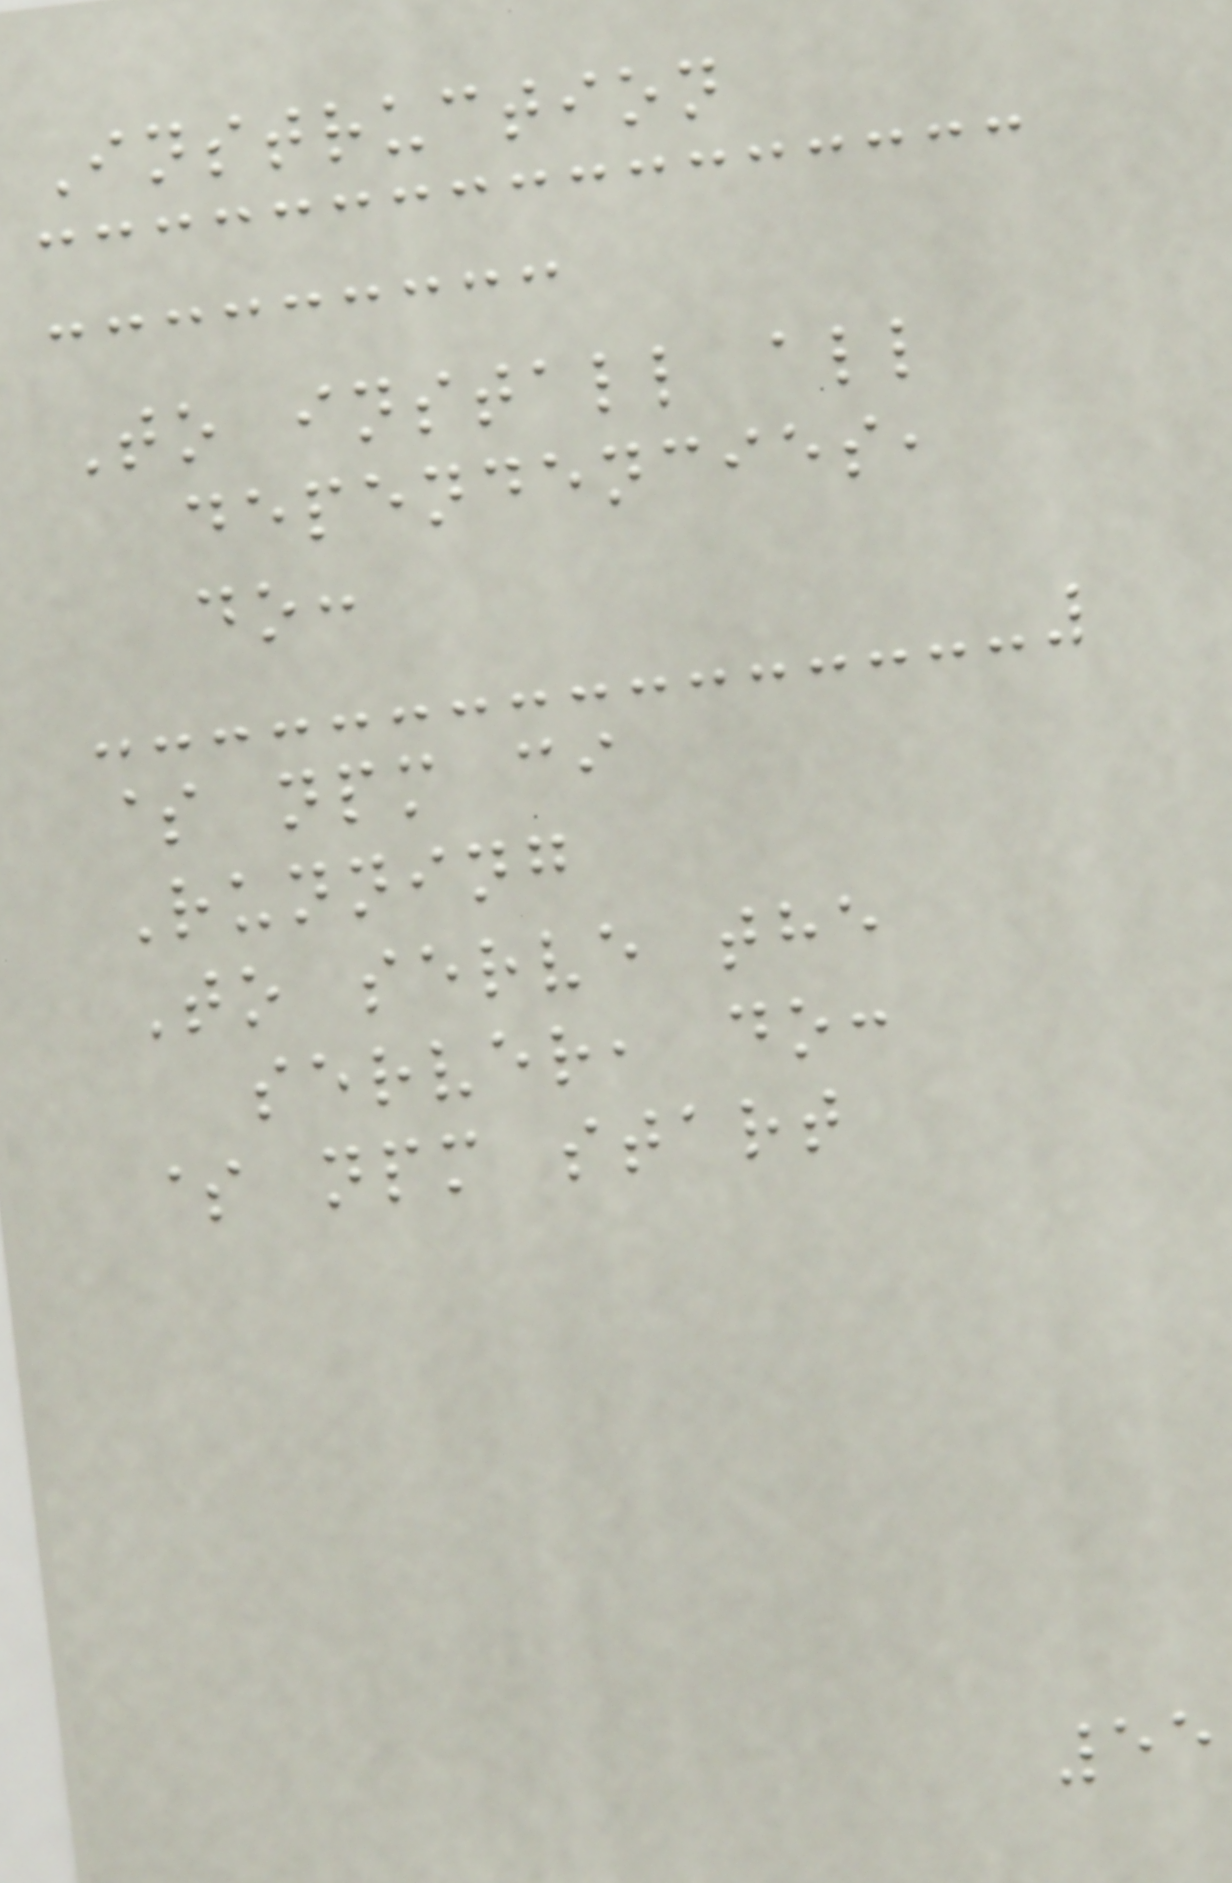Instruction
To install all
dependencies,
do:
$ npm ci
Running
To serve the
server, do:
$ npm start
55
